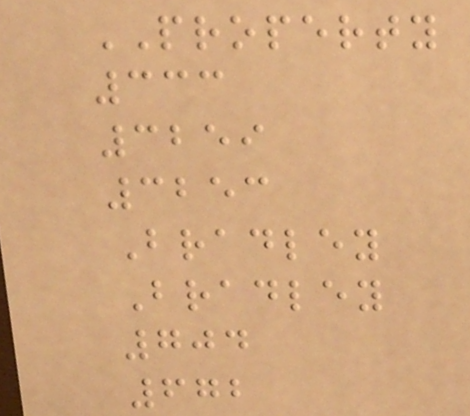PROPERTY
333
3259
3253
Bradley
Bradley
704
672
